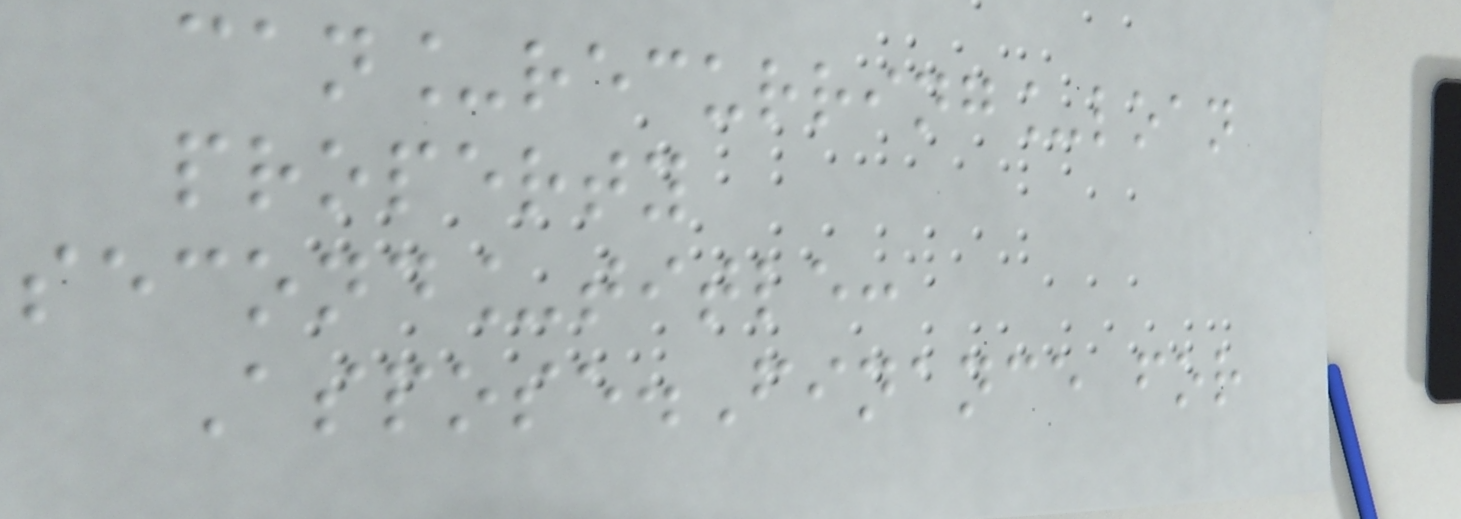can_recurring_loan
property
second_title:
Aspose.Finance for
